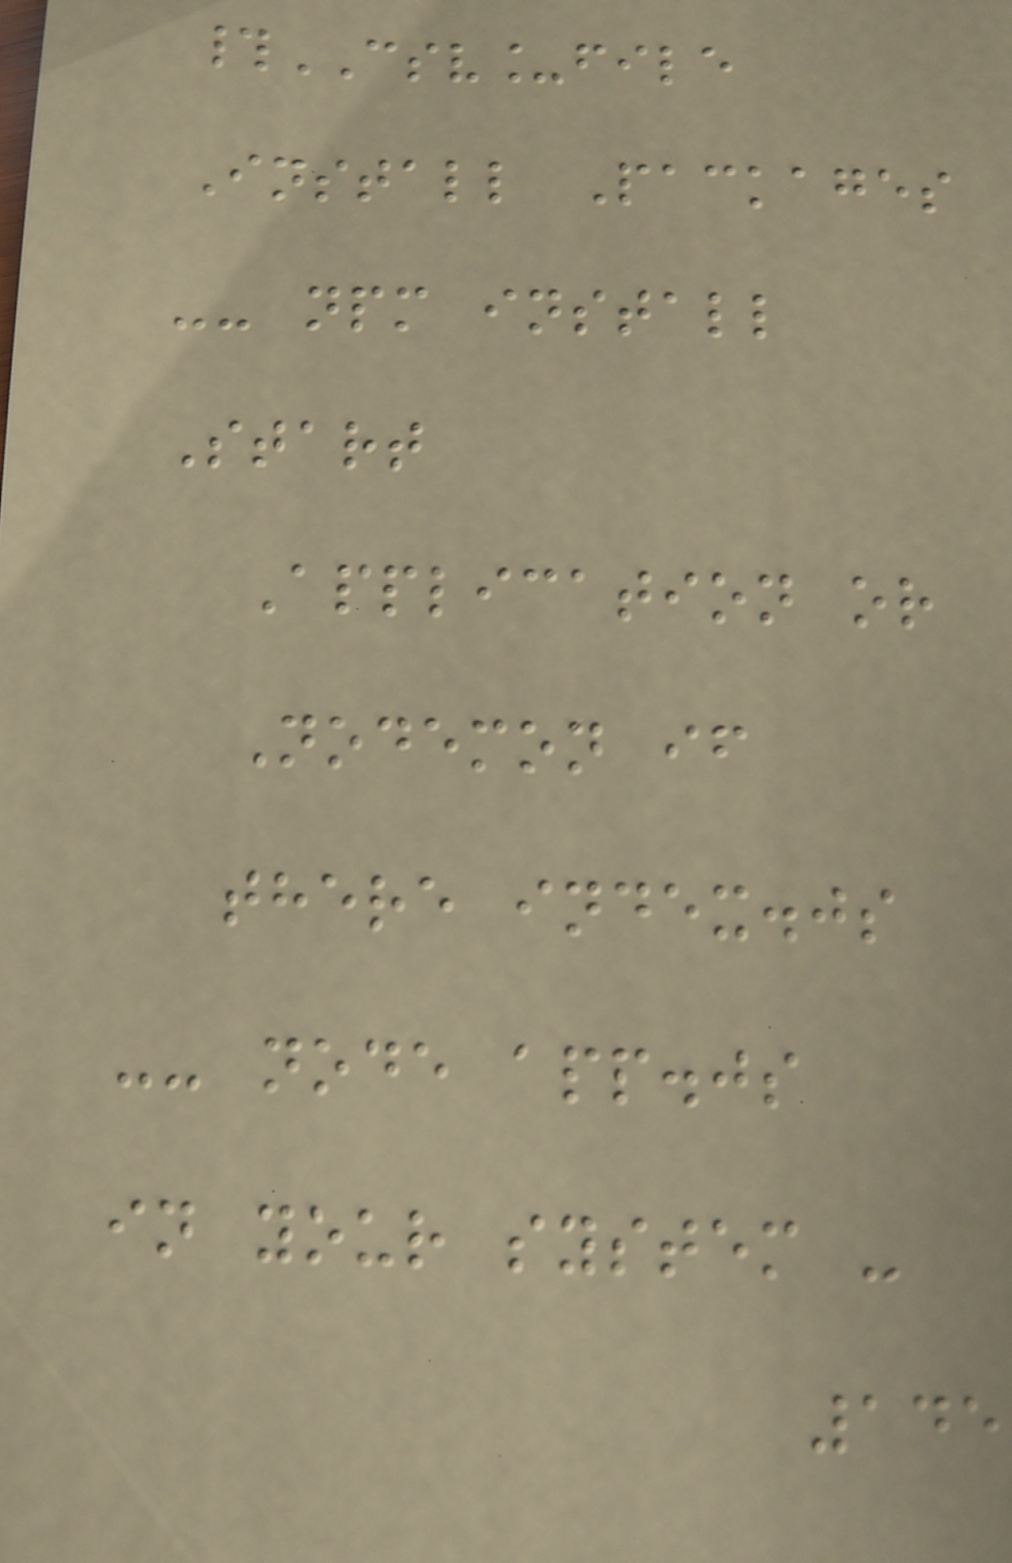#CSV_file
Install Packages
-- npm install
Start
Application or
Nodemon if
there index.js
-- node app.js
in your system -
145
